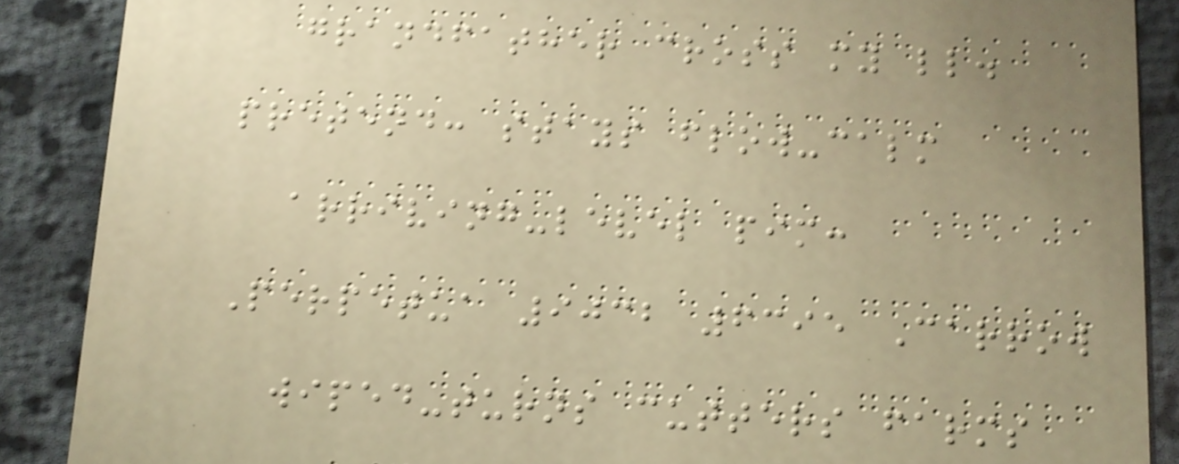grandfather cross my ll.
pretend: stays flow-calm
arriving-level pim:
Perpetua 9032 6395 Carrow
wiped-turns cutters farms
